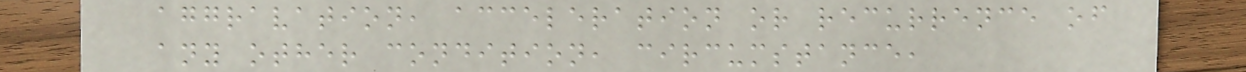aggravation, acceleration or recurrence of
any other condition, circumstance,
